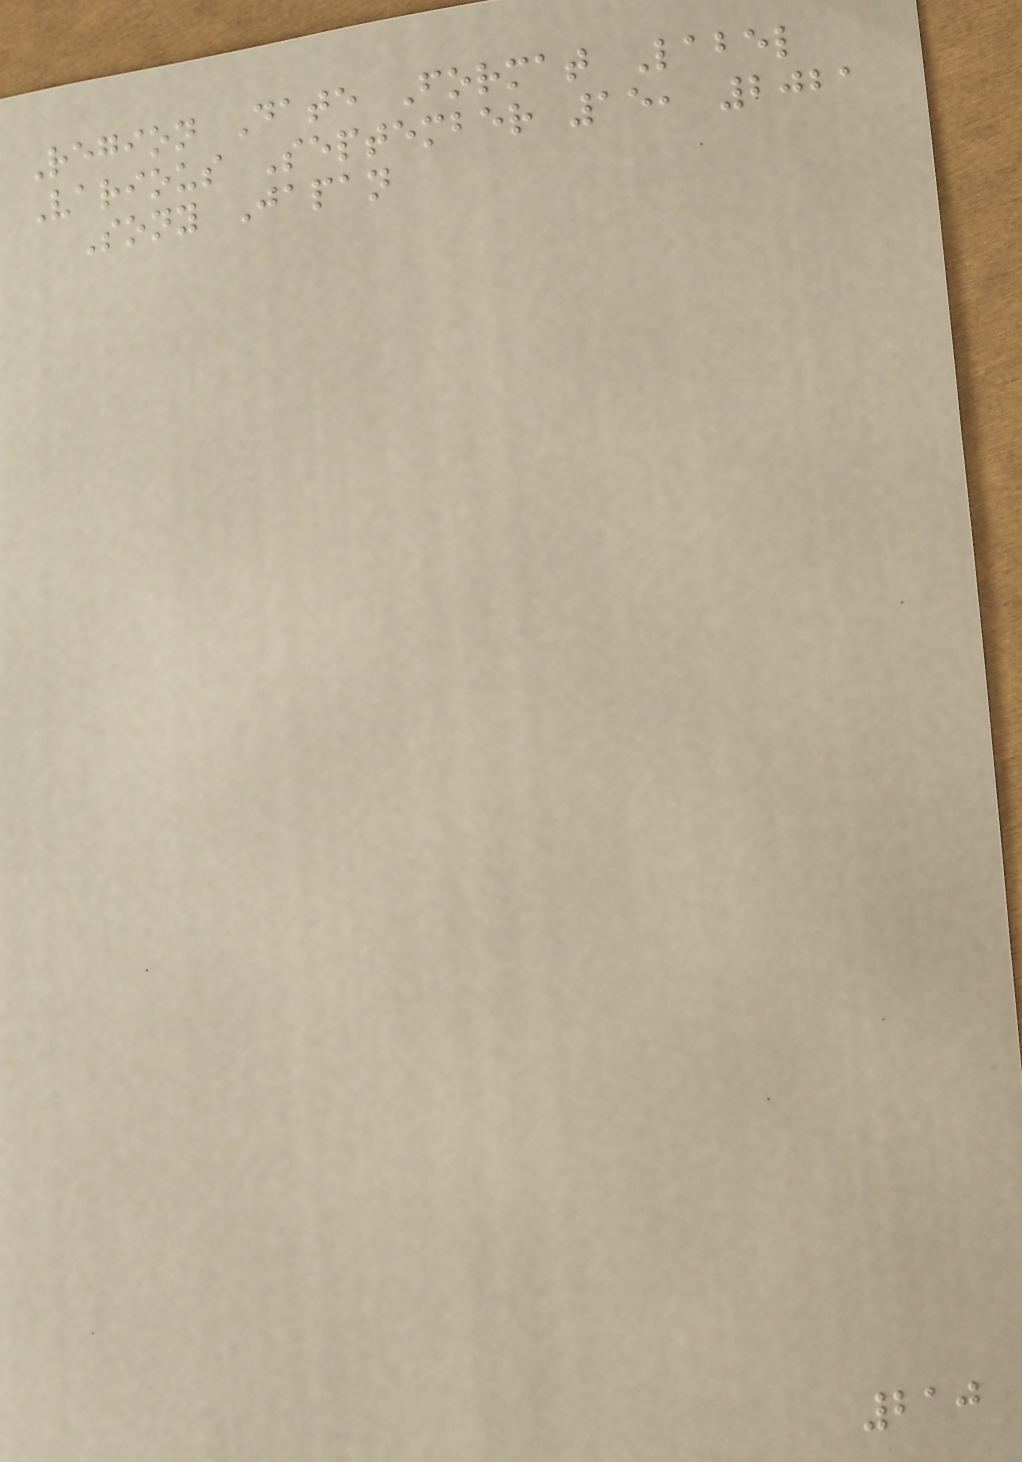Region Date Format Label
Various September 15, 2021
Sony Japan
210
